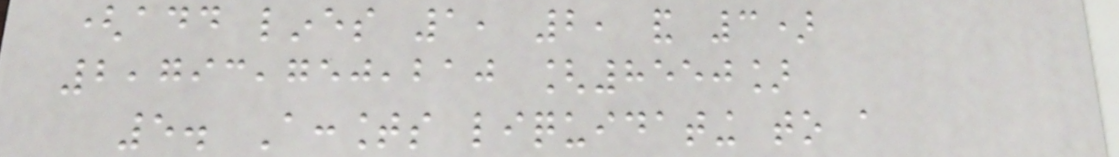(add lines 1, 2, and 3)
2,793,750,210 [8550]
5. Accounts liquidating to a
